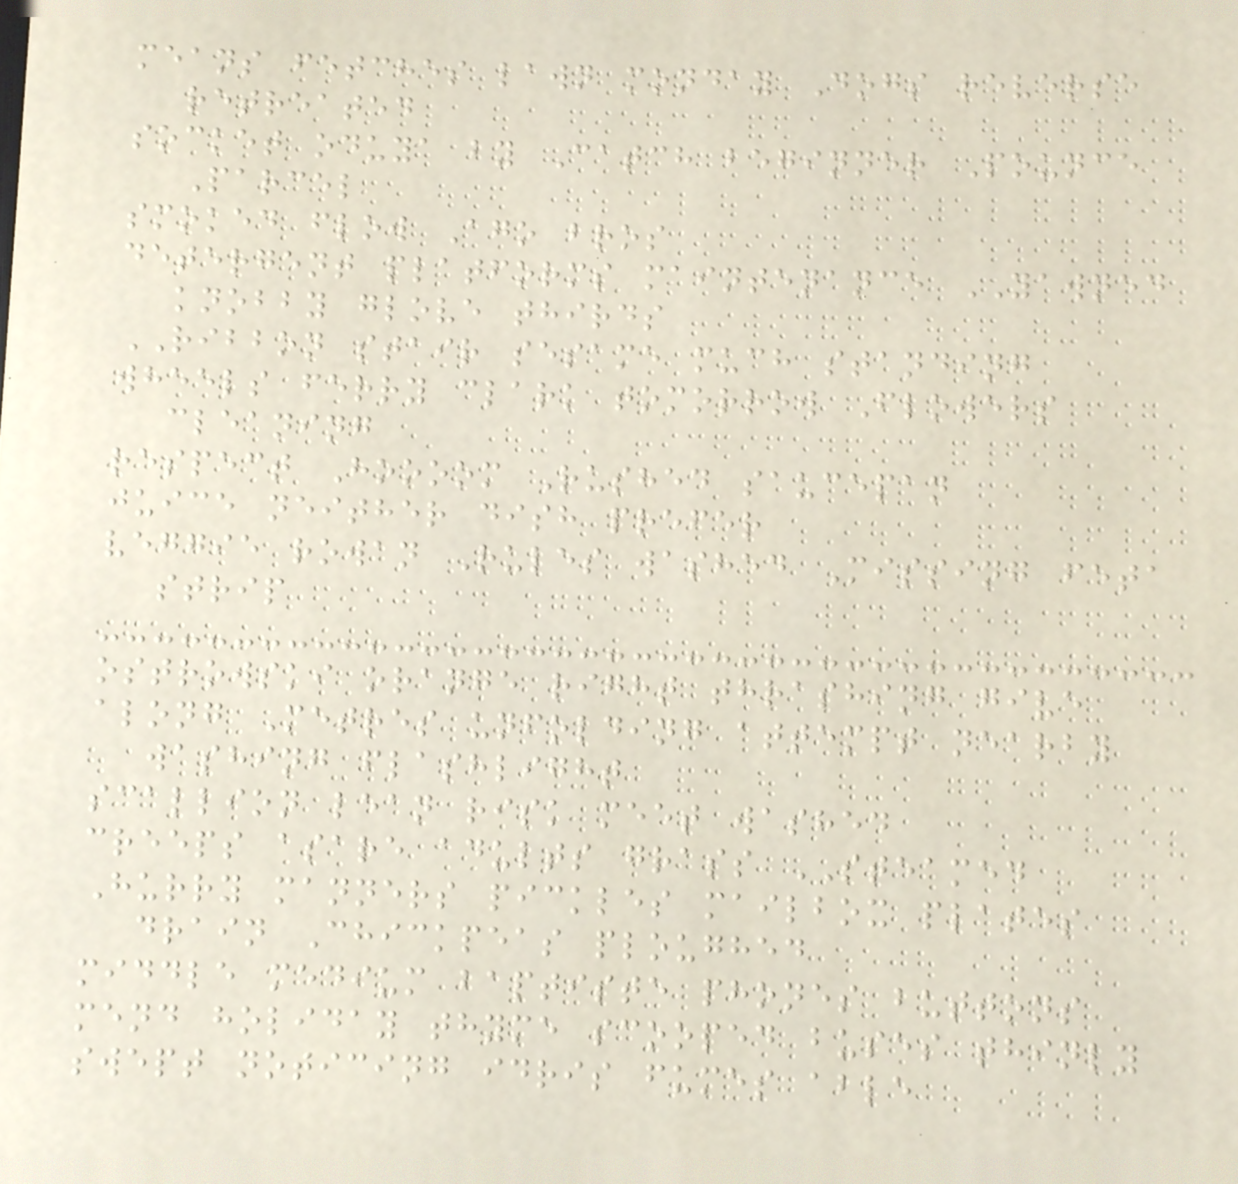means fetches lawn monday Dogs reverse
retreated
socket oduya by Catch beginner Pounce
Parcel
smoked flow Ago bros
detergent platforms maintenance YAWNED
knobby glove thirds
RIBBON stair sesame much standing
wheels ferry clark tomorrow Flowers
cleaning
respect Hoooom Rushed saucepan
juice neither dish prefer
veggie rowan Rules washed Missing feta
strip
ostrowski orange right thrashing give
along Metres unfolding attempt nearby
washing flashlight
scallion lean risk meet washed
creeps asare adults grass STEAMED
Hurry manners pickles mailbox plates
drain Chickpeas ploughed
middle medium baptiste phones buttons
mend holiday thyme scooped buses thinly
swept noticing idris fumes able
